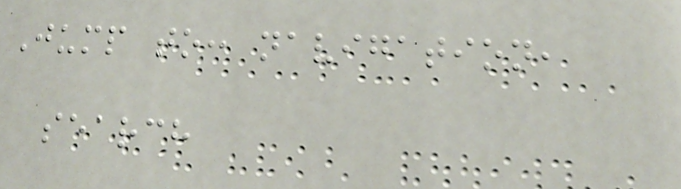Jump to: navigation,
search
